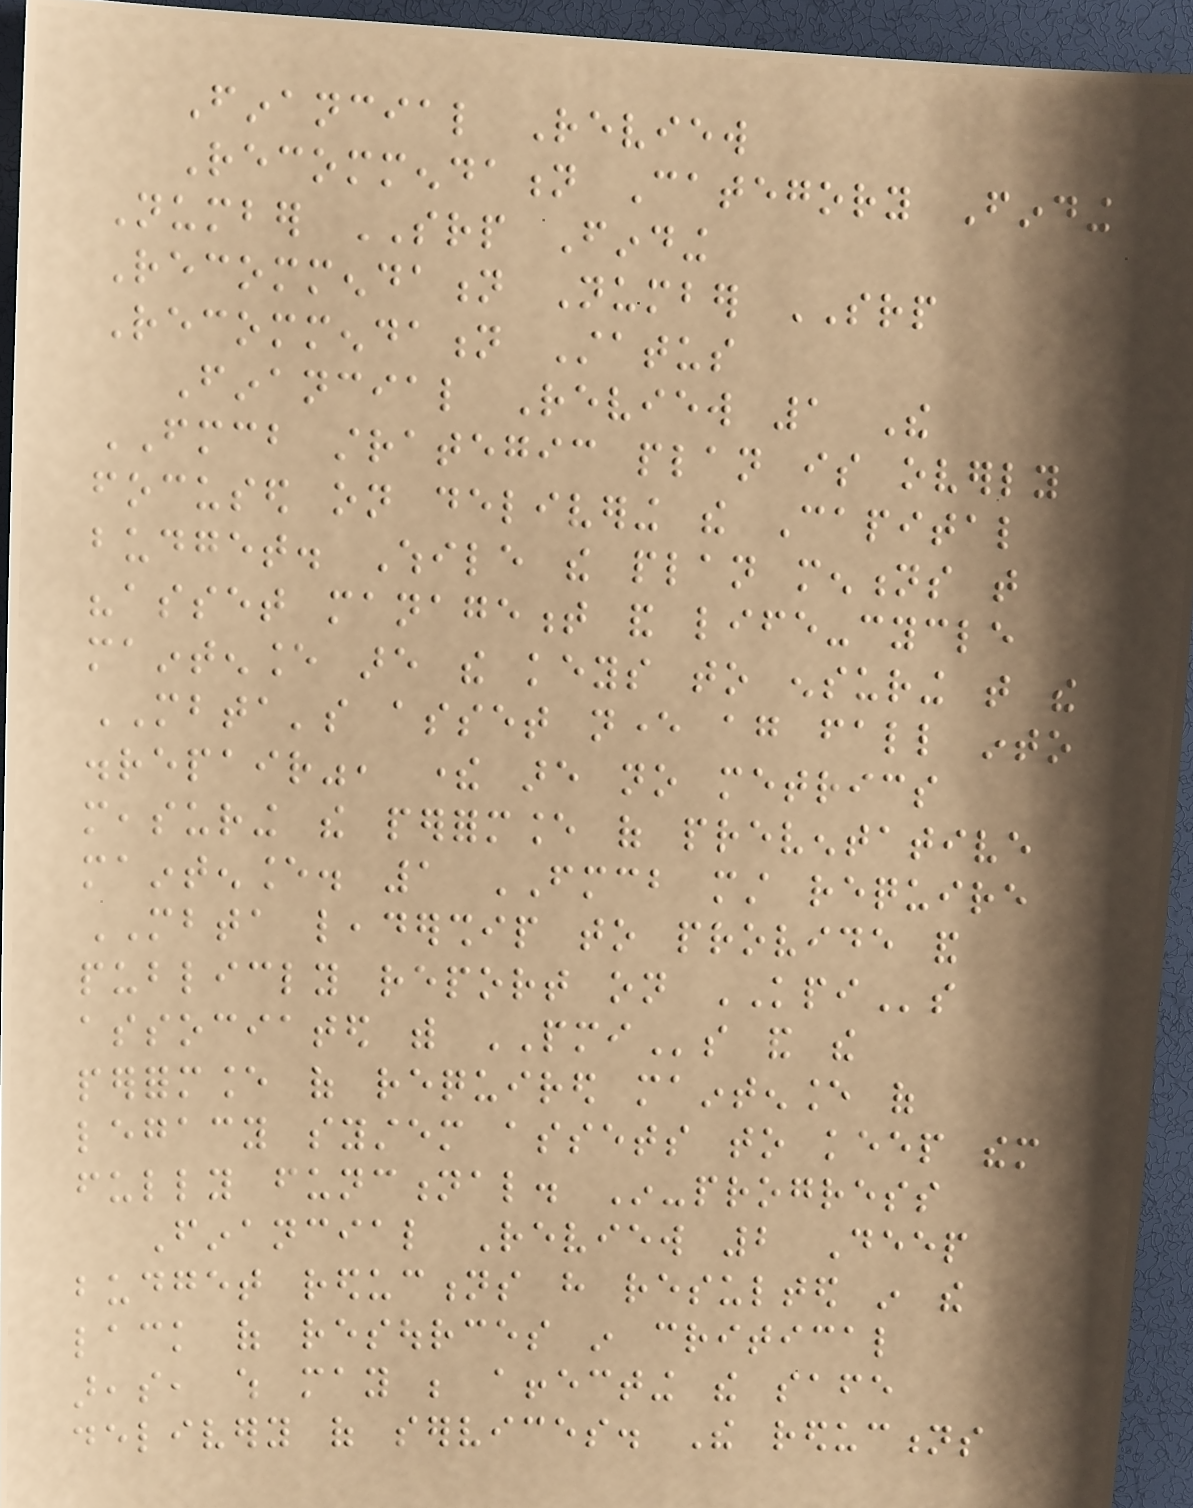Financial Review
Recommendation Category Finding
Number SRP Finding
Recommendation Number SRP
Recommendation Status
Financial Review 1 The
FMCB strategic plan is overly
focused on delivering the Capital
budget. While the plan mentions that
"asset management and life-cycle
maintenance are the keys to ensuring that the
MBTA's asset never again fall into
disrepair", there are no metrics
measuring the performance of preventative
maintenance. 1 FMCB must require
MBTA leadership to provide and
publicly report on KPIs
associated with PMIs and the
performance of required maintenance of
legacy system assets to keep them
fully functional. In-progress
Financial Review 2 Deep
budget reductions have resulted in the
lack of resources in critical
areas, which may be affecting the safe
delivery of services. The reductions
